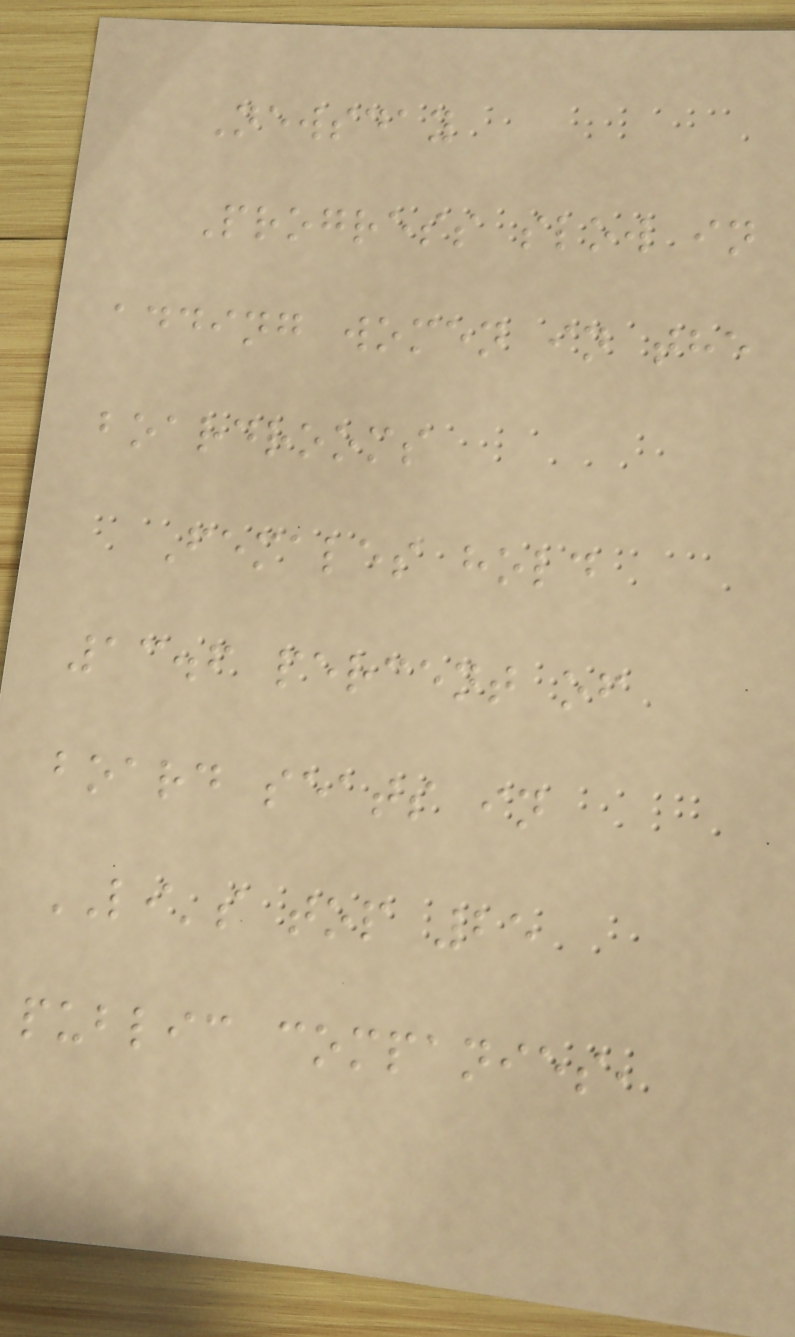Newsday
Progress slow in
adding women in the
boardrooms
Females hold
13.6 percent of
board seats in
LI's top 25
public companies,
